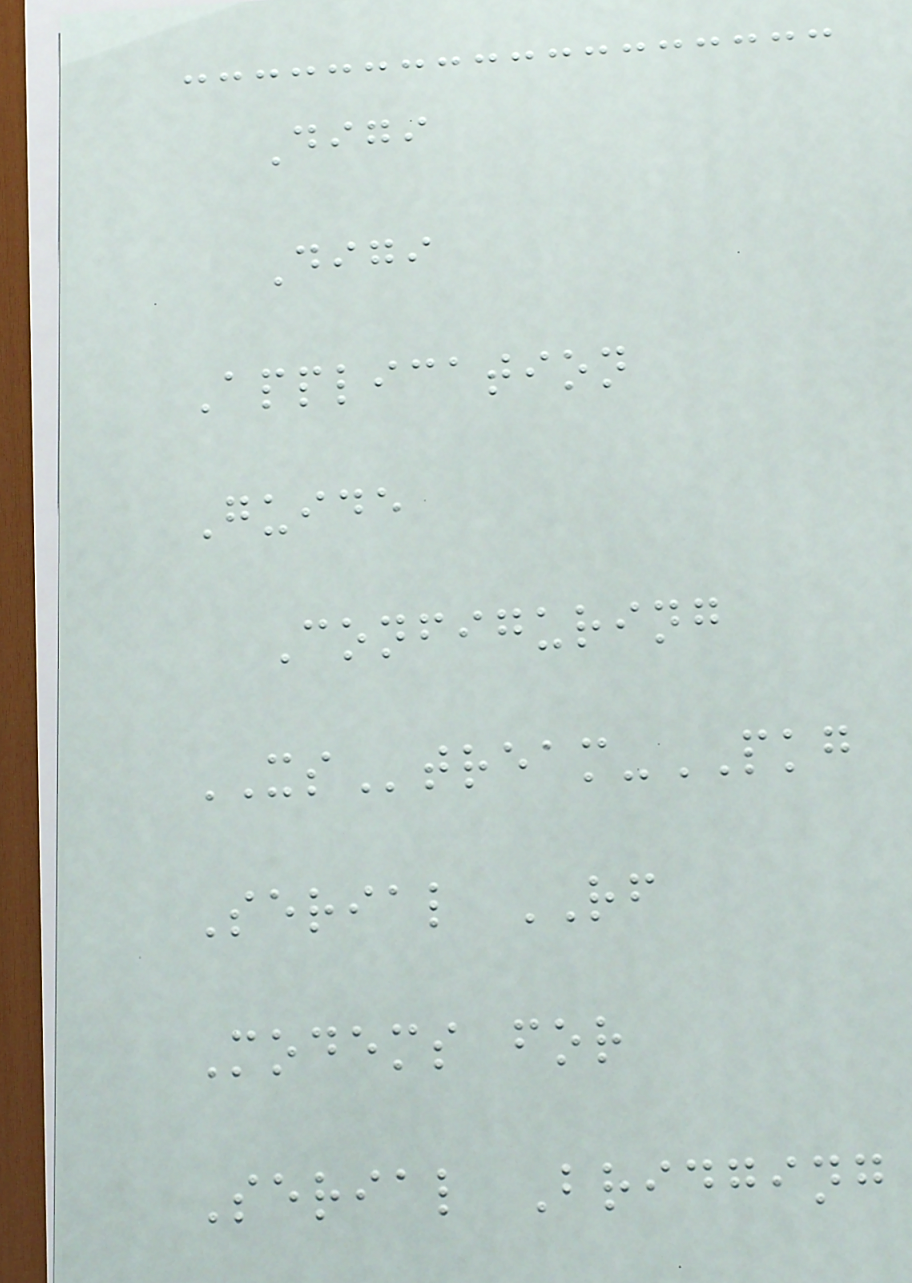Digi
Digi
Application
Guide
Configuring
XStream-PKG
Serial RF
Modems for
Serial Bridging
